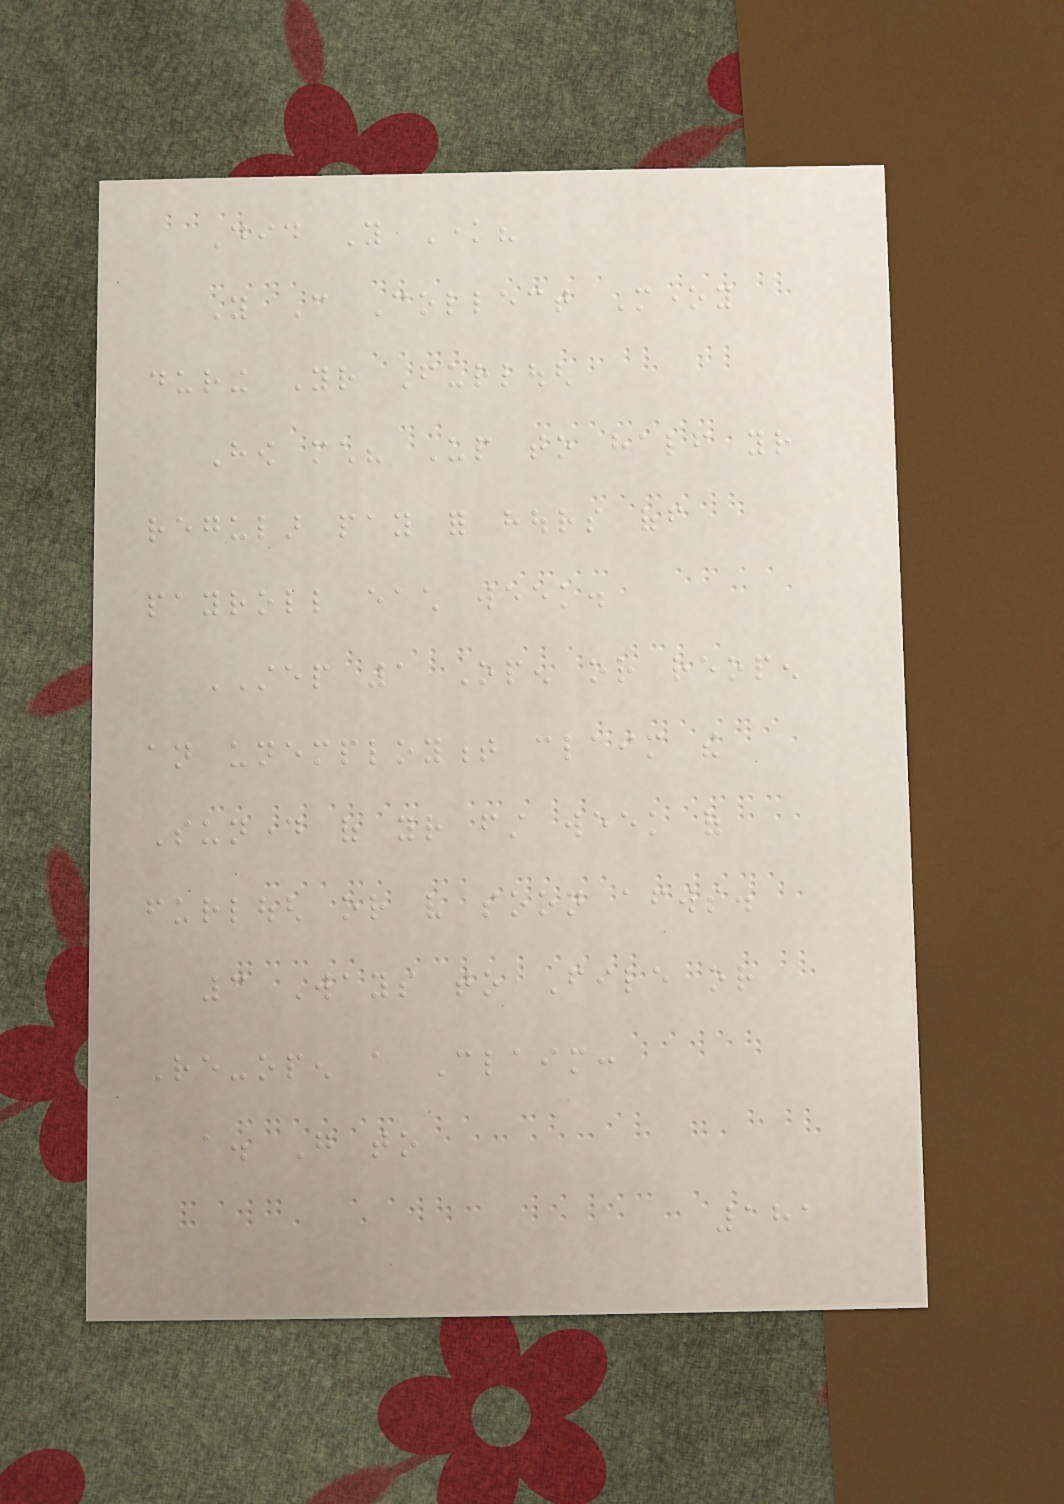Did You Know?
You Can Collect Money
during Your Furlough
How much? Up to half your
regular pay for hours off
payroll each week.
STEP 1 Open or reopen
an unemployment claim the
Sunday of your first week of
furlough or very soon afterwards.
3 Ways to File or
Re-open a Claim:
a. Go to
181
